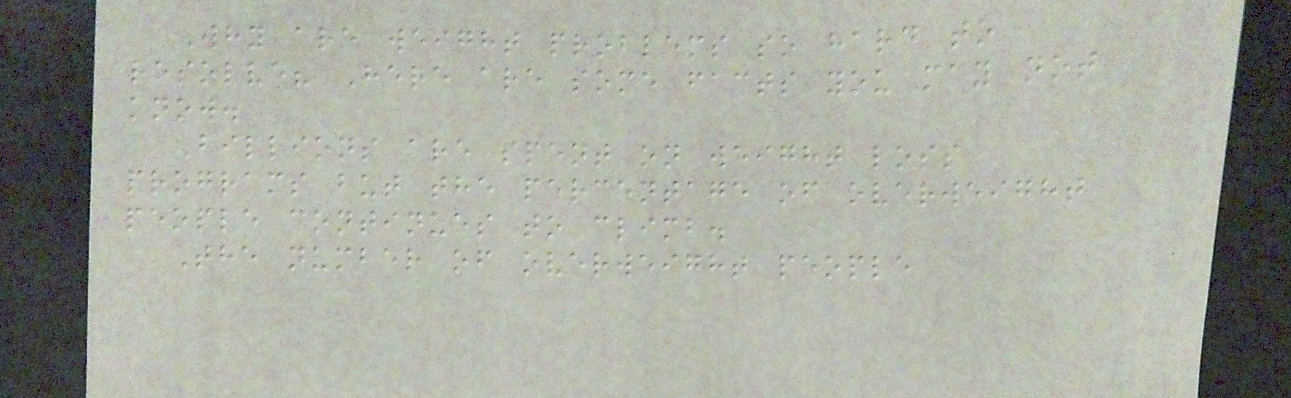Why are weight problems so hard to
resolve? Here are some facts you may not
know.
Billions are spent on weight loss
programs but the percentage of overweight
people continues to climb.
The number of overweight people
